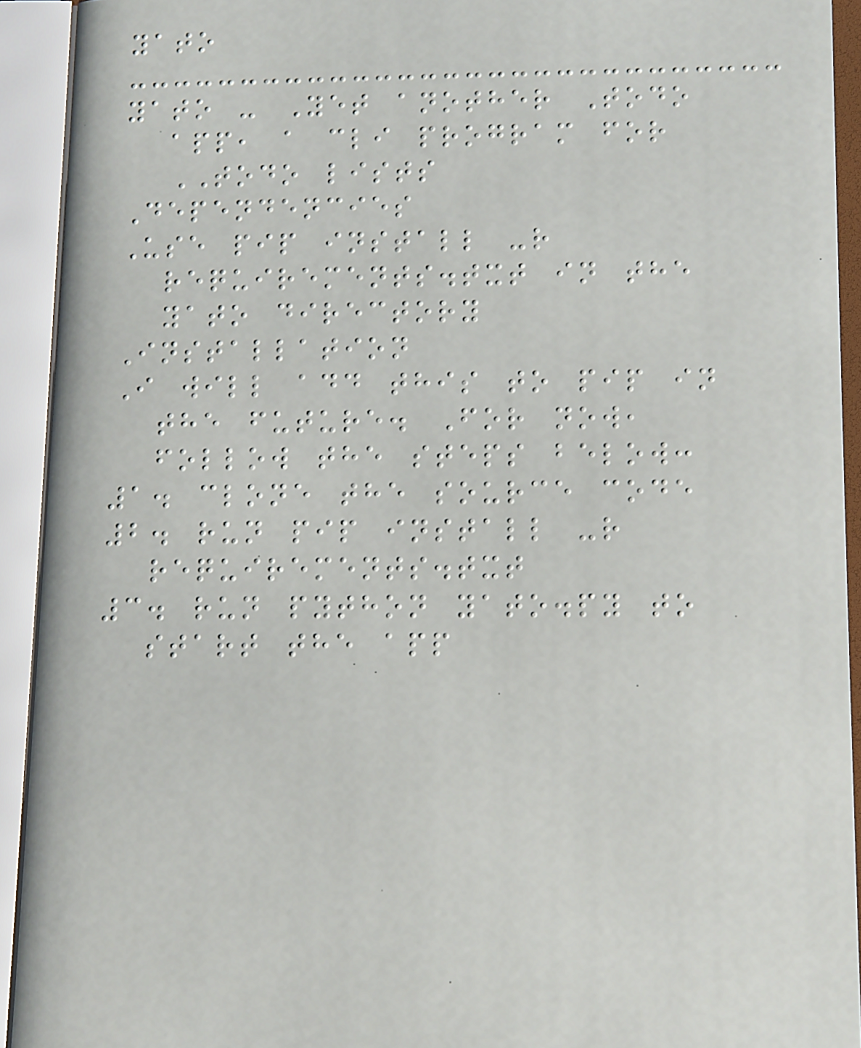yato
yato - Yet another Todo
app, a cli program for
TODO lists
Dependencies
Use pip install -r
requirements.txt in the
yato directory
Installation
I will add this to pip in
the future. For now,
follow the steps below:
1. clone the source code
2. run pip install -r
requirements.txt
3. run python yato.py to
start the app
